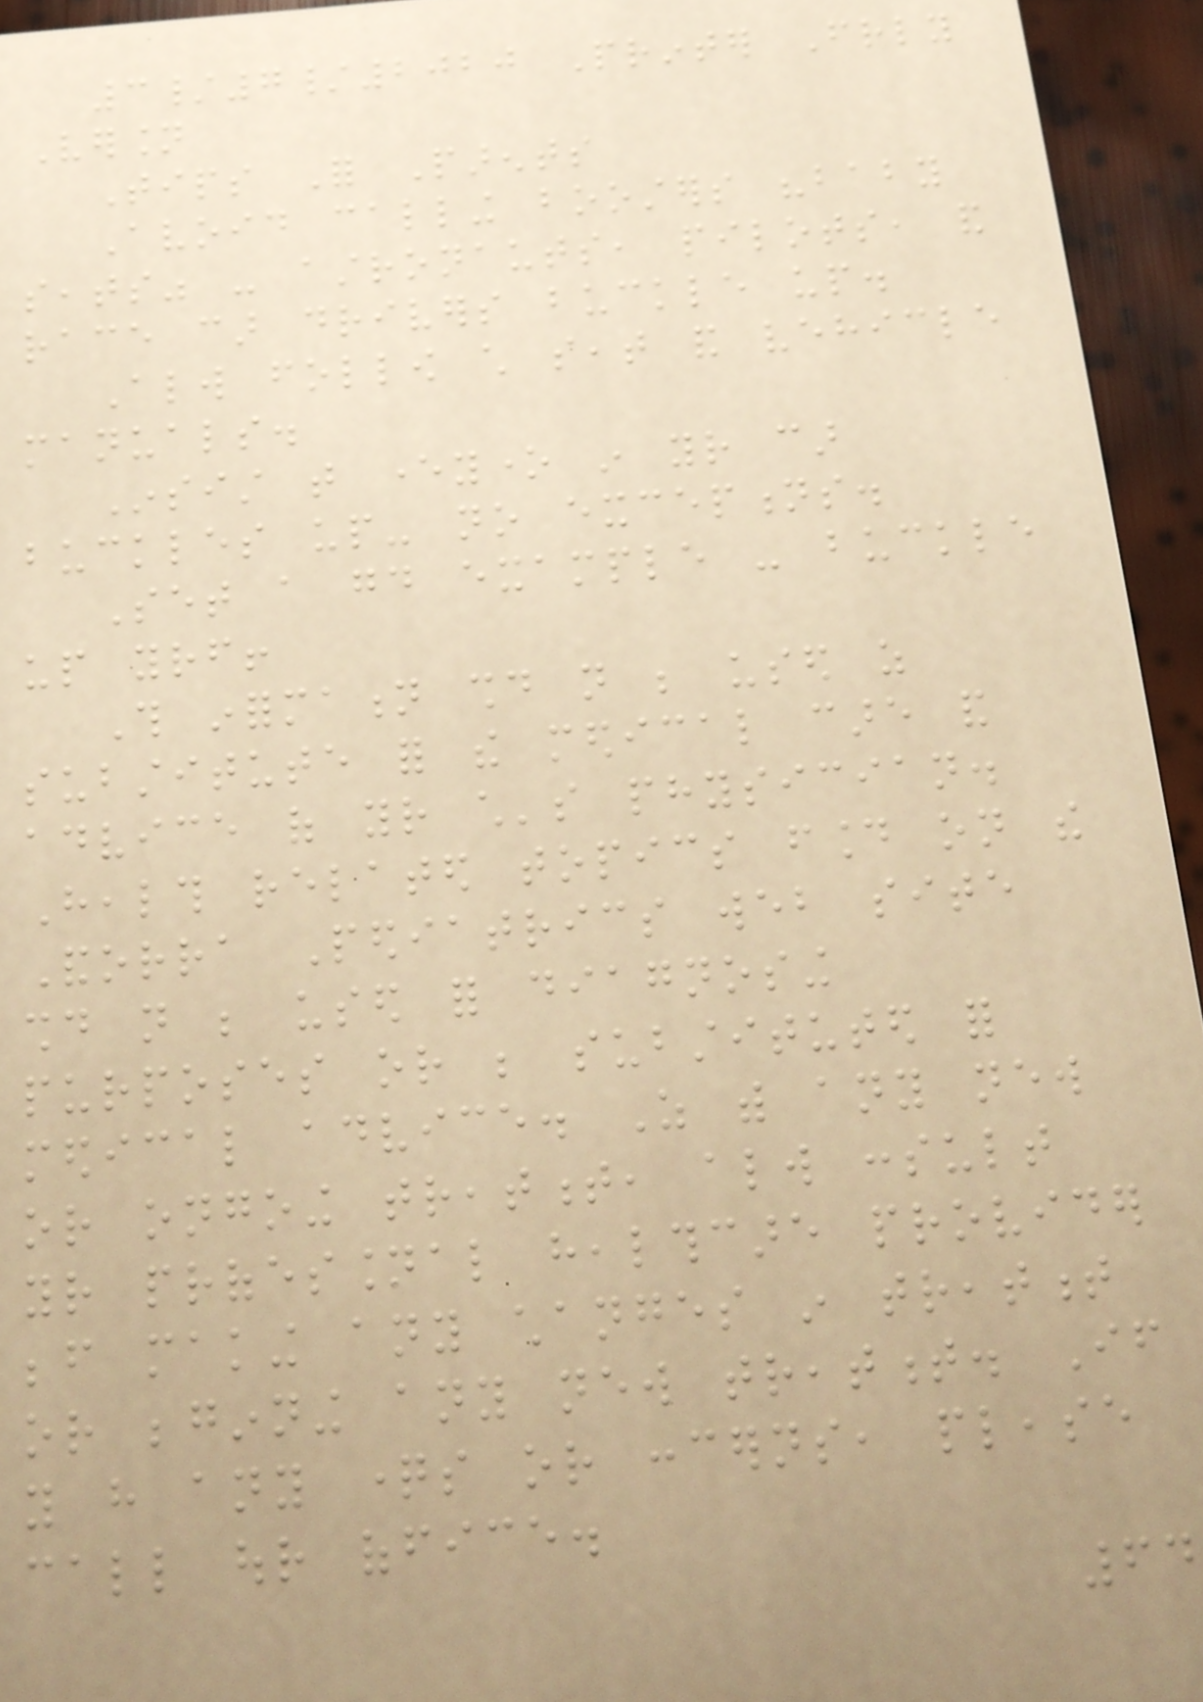3/7/2020 Printer Friendly
Version
Tips For Parents
Avoid calling boosters "baby
seats" - astronauts, pilots, and
race car drivers buckle up.
Always follow child seat and vehicle
manuals.
Insist that everyone in your car
buckles up- no exceptions.
Set a good example - buckle
up yourself!
This information should not be used as
substitute for the medical care and
advice of your child's physician.
Health related topics found on the
Andorra Pediatrics web site
should not be used for diagnosing
purposes or be substituted for
medical advice. As with any new
or ongoing treatment, always consult
your professional healthcare provider
before making any changes in treatment
or beginning any new treatment. If
you have any questions or concerns, please
call our office.
64
